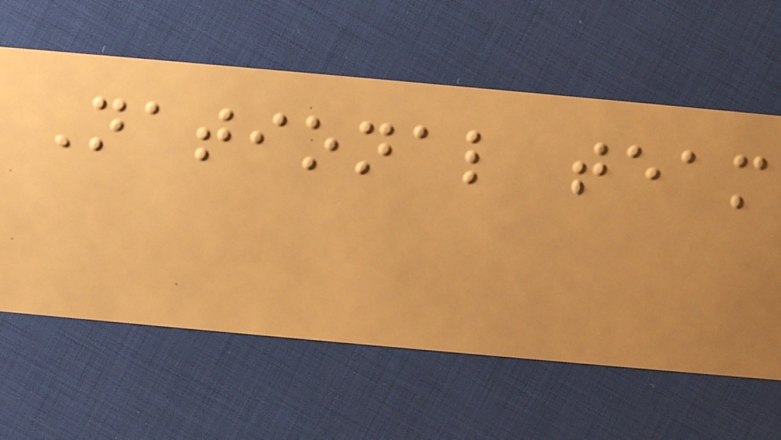National team
